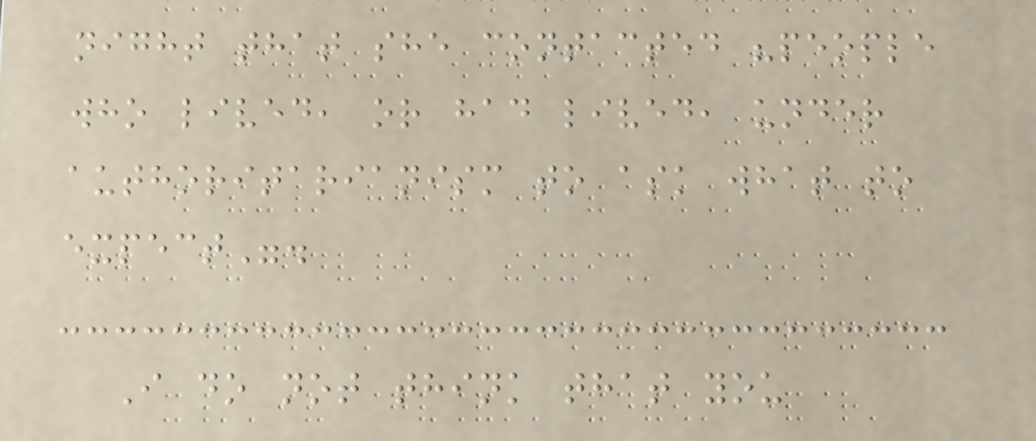night that she contacted "people
who lived, or had lived, under
authoritarianism to ask what to
expect".
I do not think that you
